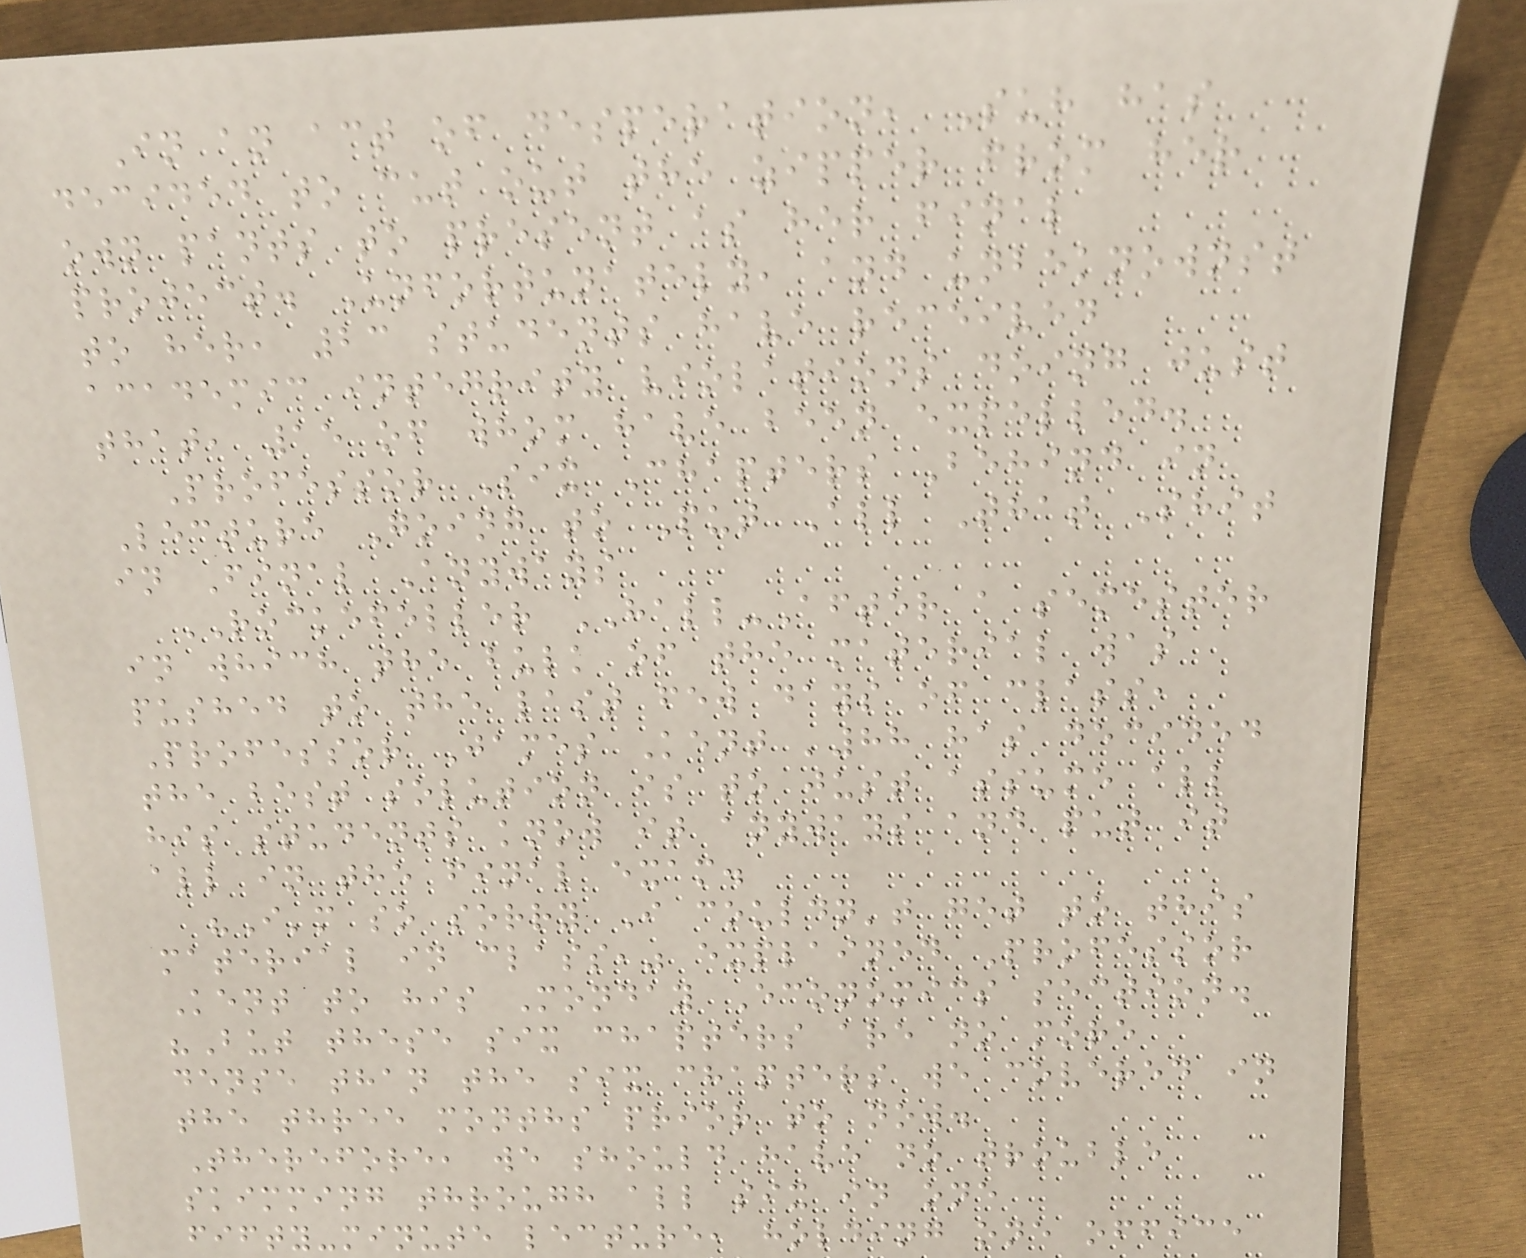In an act of desperation, Suh has
decided to cut out the zipper from her
own pants to present as her final
project. Unfortunately, and unbeknownst
to her, 23 students have received
academic integrity violations doing just
that, 15 of whom have been expelled.
Professor Six Chapters Behind in
Lecture Going to Put All That Shit
in Final Anyways
ROCKEFELLER HALL-After a semester
in which the bulk of the material was
pushed to the last few days of class,
Professor James Kent '88 has decided
the best solution is to just assume all
his students know it anyways and put it
all in the final exam.
"I'm so sorry I couldn't get to this
material in class," explained Professor
Kent to his Monday Economics section.
"But these six chapters are no more
dense than the six chapters we covered in
the three months prior to now.
Therefore, we should have no trouble
skimming through all six in one
fifty-minute lecture, holding one office
